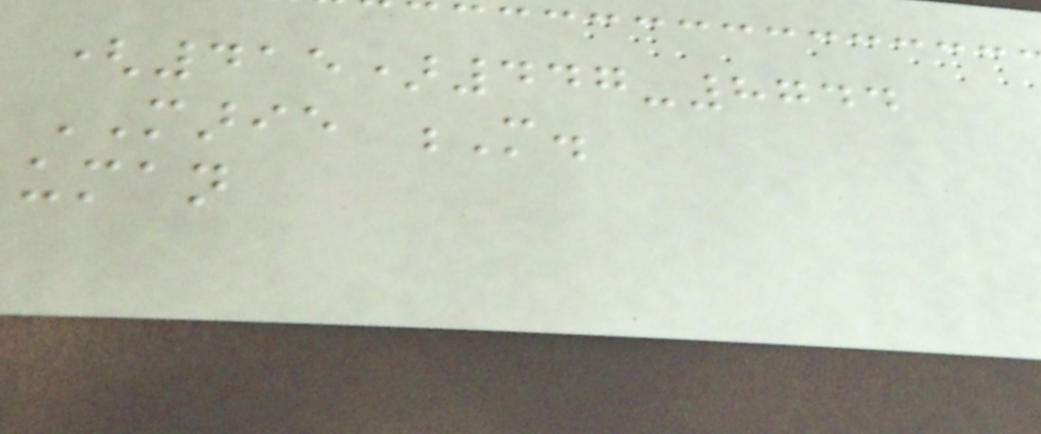(415)447-8744
MARIE M.
uman
